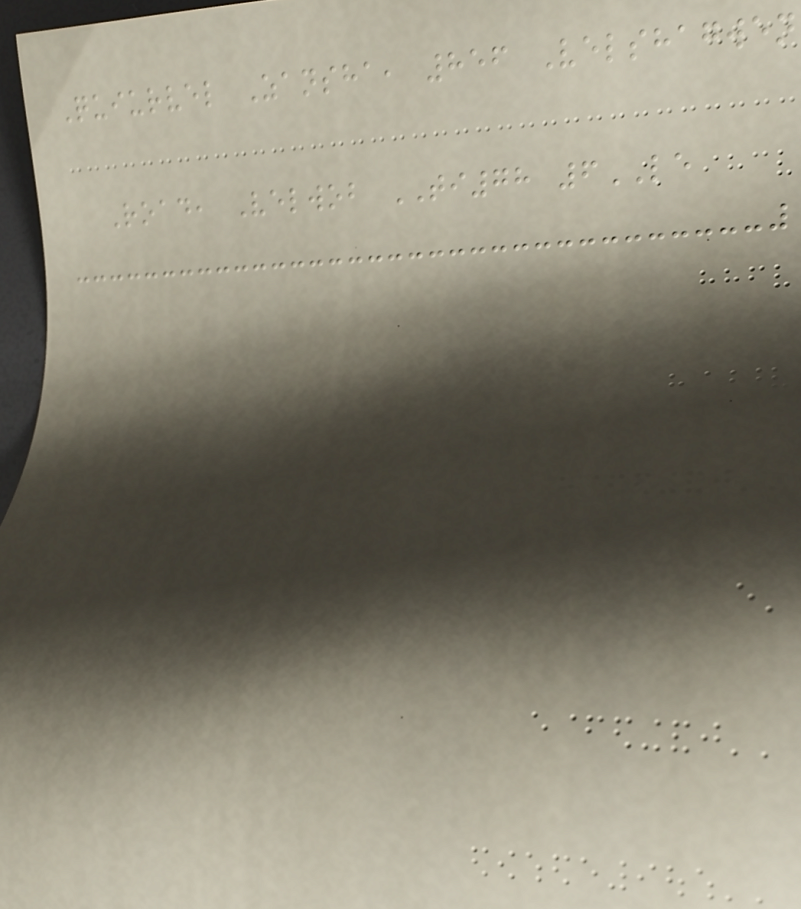Quiurvel Zansha, 856 Velshagwen
Road, Velwob TI78 6LE
